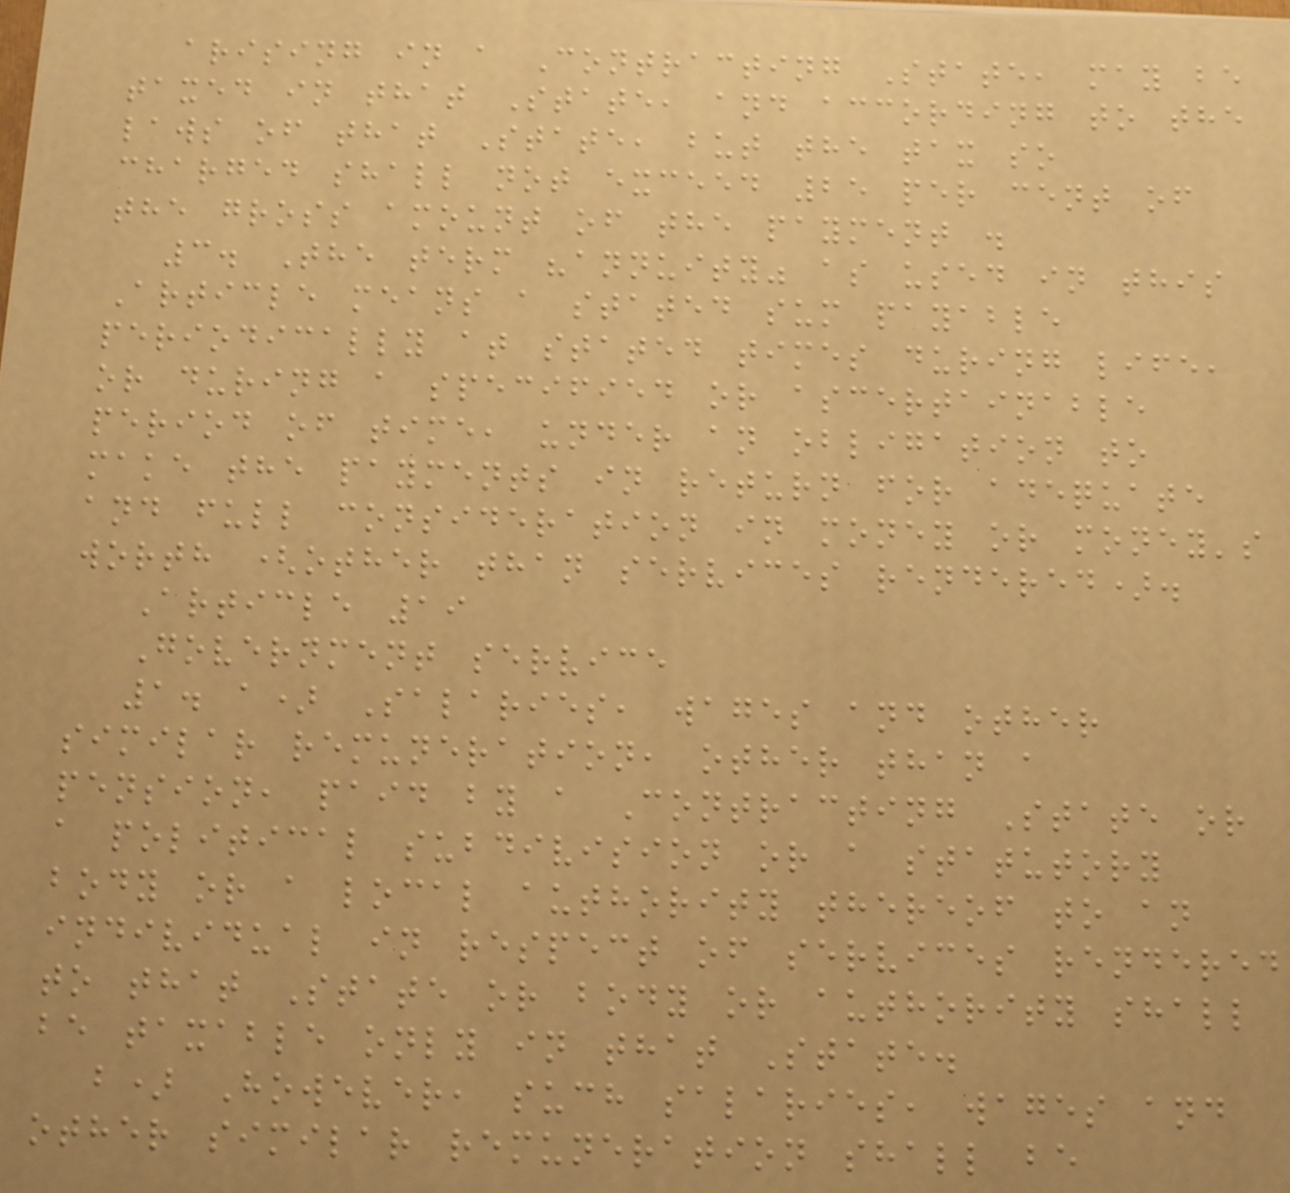arising in a Contracting State, may be
taxed in that State, and according to the
laws of that State, but the tax so
charged shall not exceed 25 per cent of
the gross amount of the payment .
3. The term "annuity" as used in this
Article means a stated sum payable
periodically at stated times during life,
or during a specified or ascertainable
period of time, under an obligation to
make the payments in return for adequate
and full consideration in money or money's
worth (other than services rendered).
Article 19
Government service
1. a) Salaries, wages and other
similar remuneration, other than a
pension, paid by a Contracting State or
a political subdivision or a statutory
body or a local authority thereof to an
individual in respect of services rendered
to that State or body or authority shall
be taxable only in that State.
b) However, such salaries, wages and
other similar remuneration shall be
